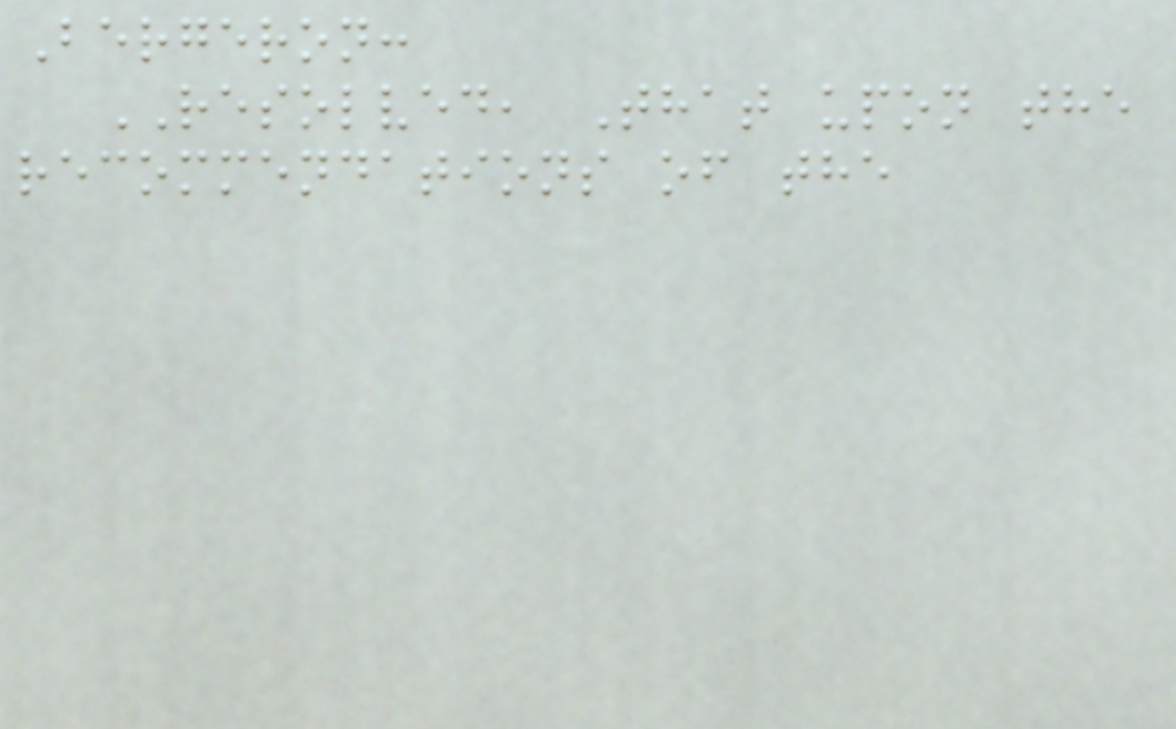Bergeron:
RESOLVED, That upon the
recommendations of the
